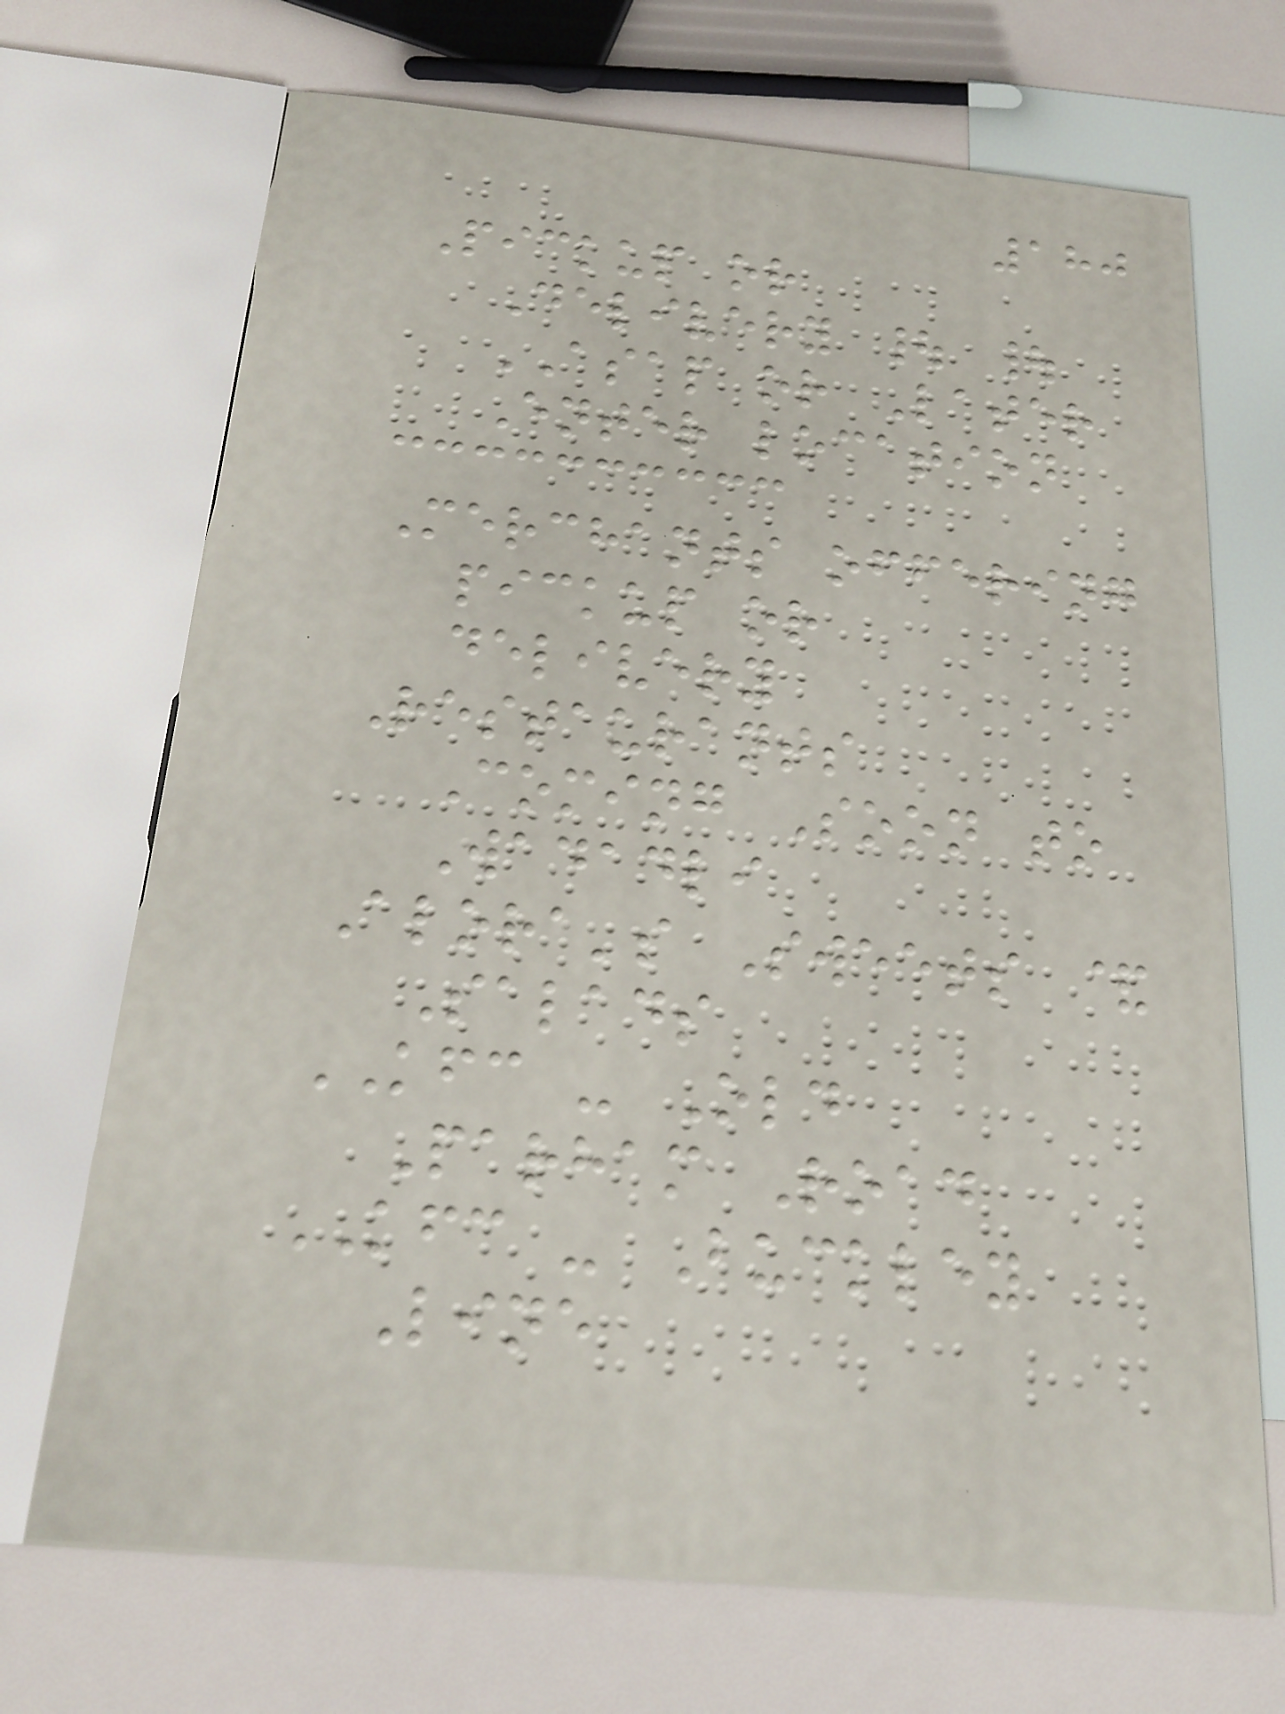180
Pickup or
Delivery | |
ASAP or Later
Enter location
Merchants offering
pickup or
delivery
Restaurants
Coming Soon to
Wadadli
Alora's Sweets &
Salads
KFC - Old
Parham Road
KFC - Buckley
Line
